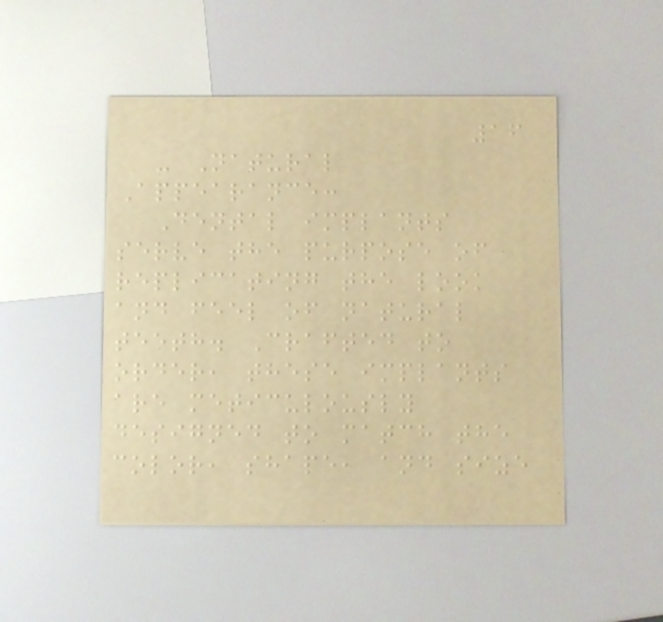16
- Natural
Appearance:
Dental implants
serve the purpose of
replicating the look
and feel of natural
teeth. Crafted to
order, these implants
are meticulously
designed to match the
color, shape, and size
